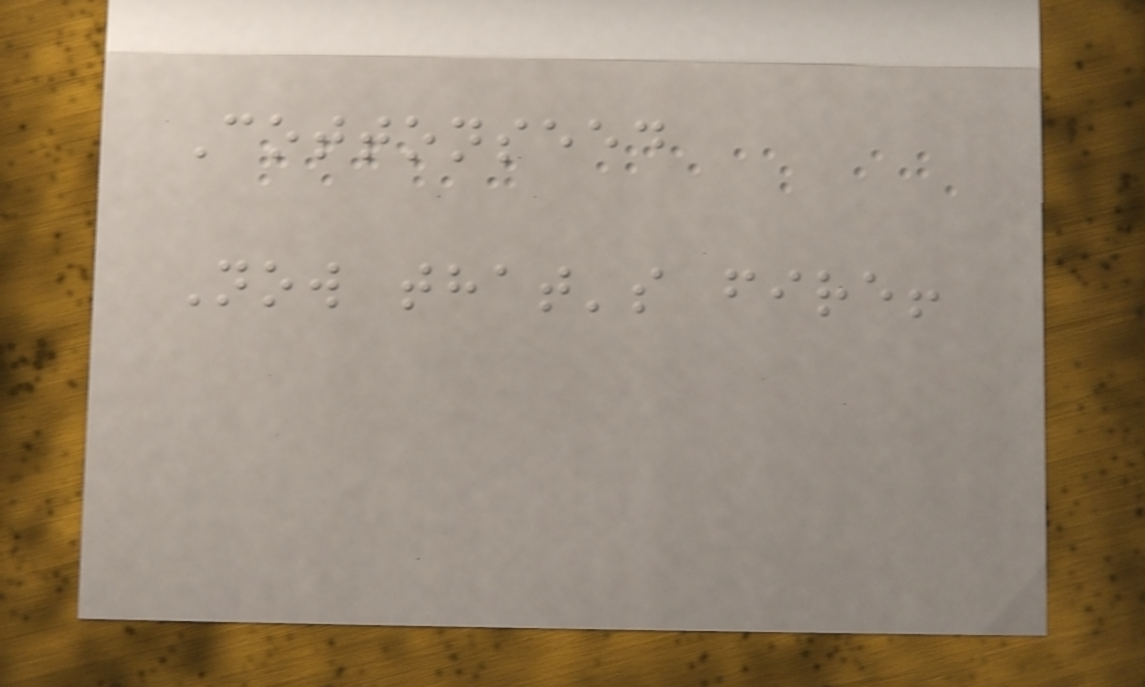Cottonseed
Now that's fire!
